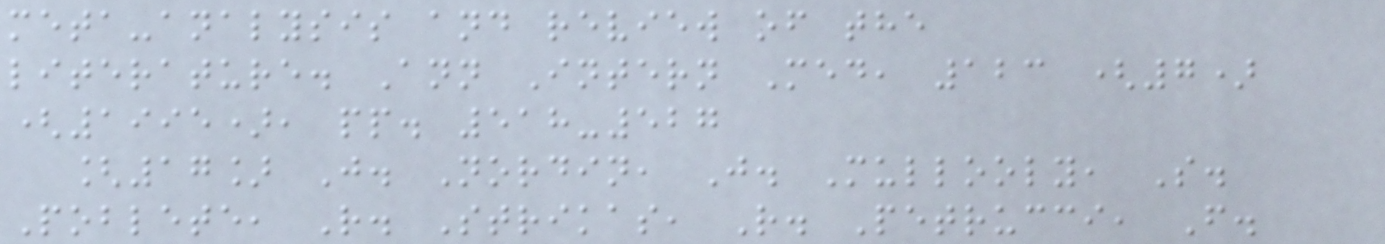meta-analysis and review of the
literature. Ann Intern Med, 123 (7)
(1995), pp. 518-527
[17] J. Nordin, J. Mullooly, S.
Poblete, R. Strikas, R. Petrucci, F.
